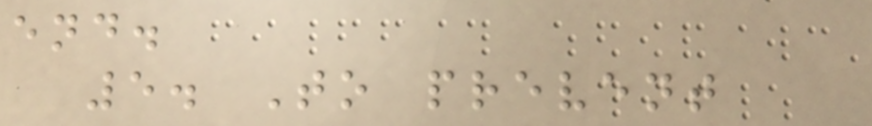end.
5. To prevent
